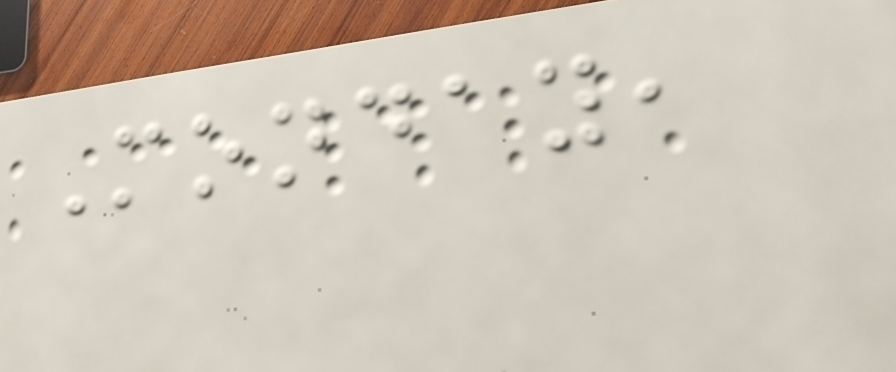Monday,
